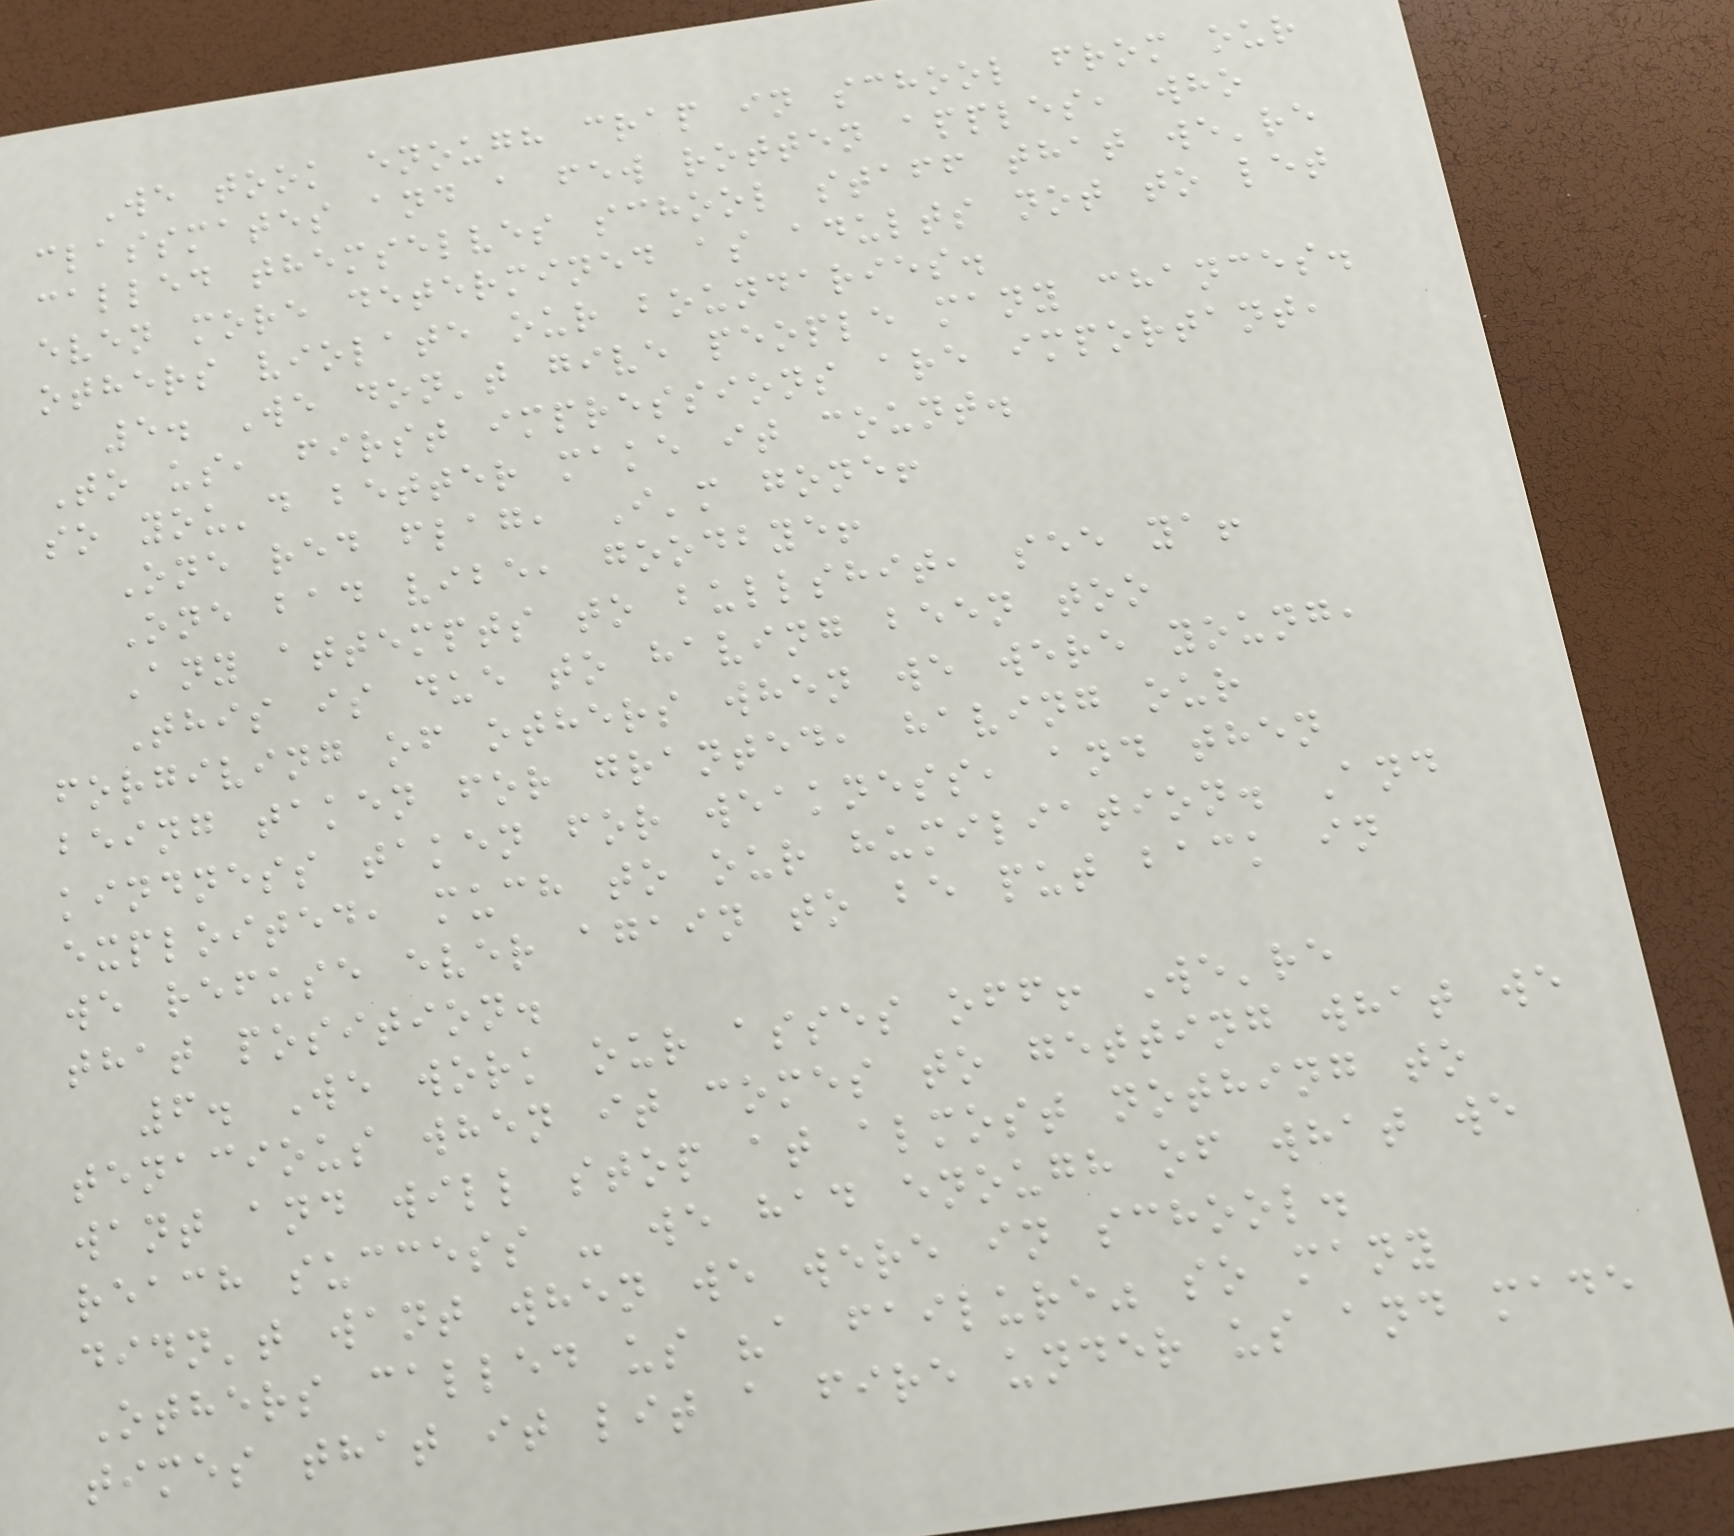We took enough crap in school from our
classmates and a few rotten apples, who
called themselves school staff that we're
even more determined as adults not to let
others violate our boundaries.
5. We don't give people many chances.
To us, first impressions are important,
so you'd better make it count.
One red flag, I'm gone!
One bad vibe, goodbye!
Any attempts to bullshit, see ya!
This is due to having been too
forgiving of others when we were young,
being taken for granted, having our
kindness taken for weakness, and then
exploited, much to our humiliation. And
we refuse ever again to be put back in
that position.
6. We work our asses off! We're
tenacious when it comes to getting what we
want and will stop at almost nothing to
reach success - we had enough of what we
didn't want when we were in school.
Others called us "a failure" so many
times that it lit a fire under us and made
